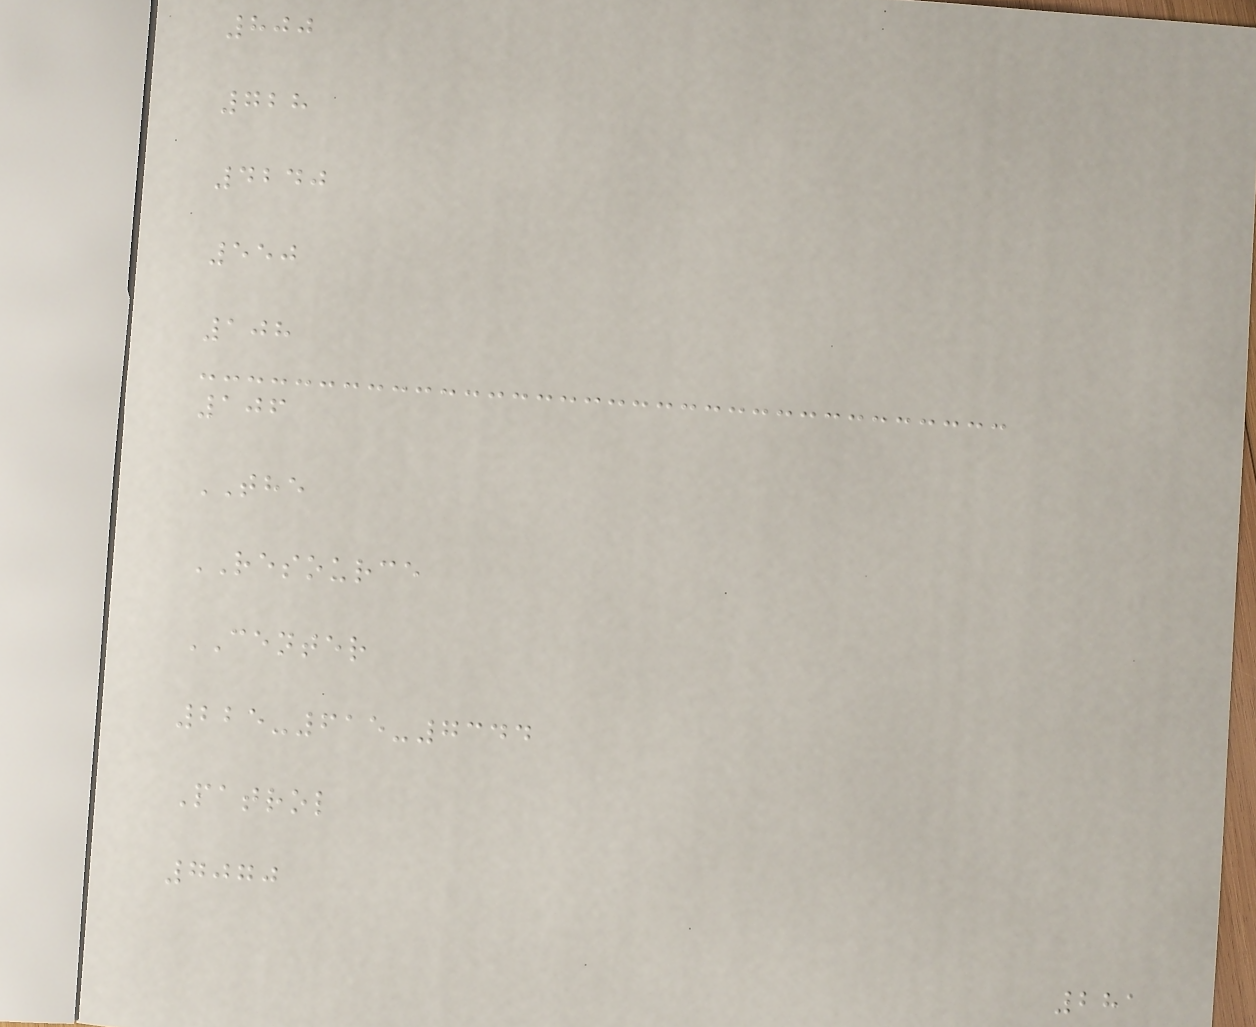800
728
4240
550
108
106
THE
RESOURCE
CENTER
225-615-7344
Patrol
7070
281
